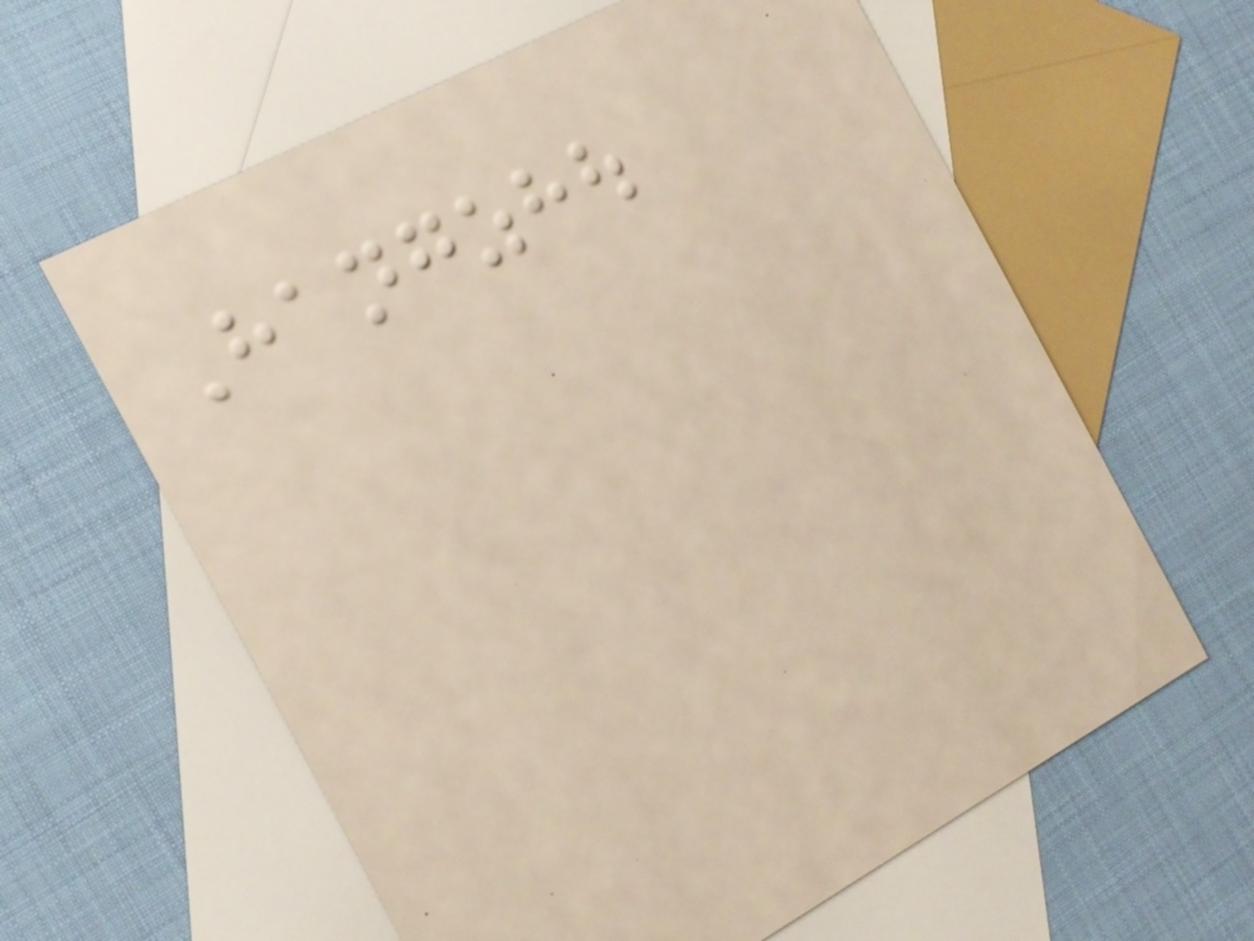Hangzhou
